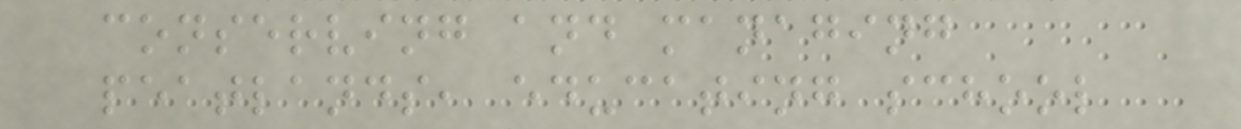conserving and managing
peatlands, educating school
